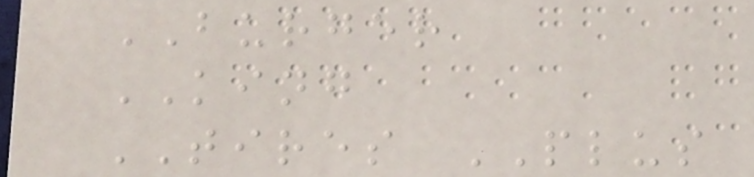BURGER
KING
TIRES PLUS
